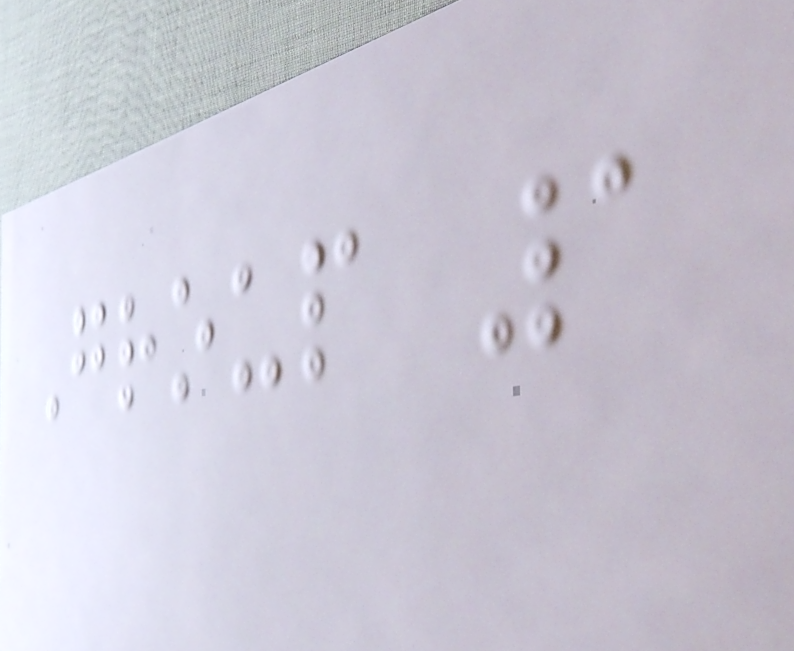Group 1
